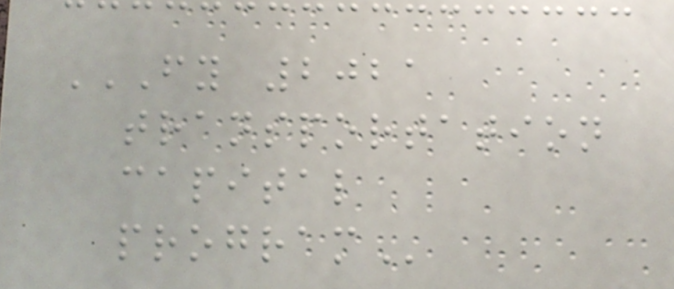FY 2021
TRANSPORTATION
CAPITAL
PROGRAM
